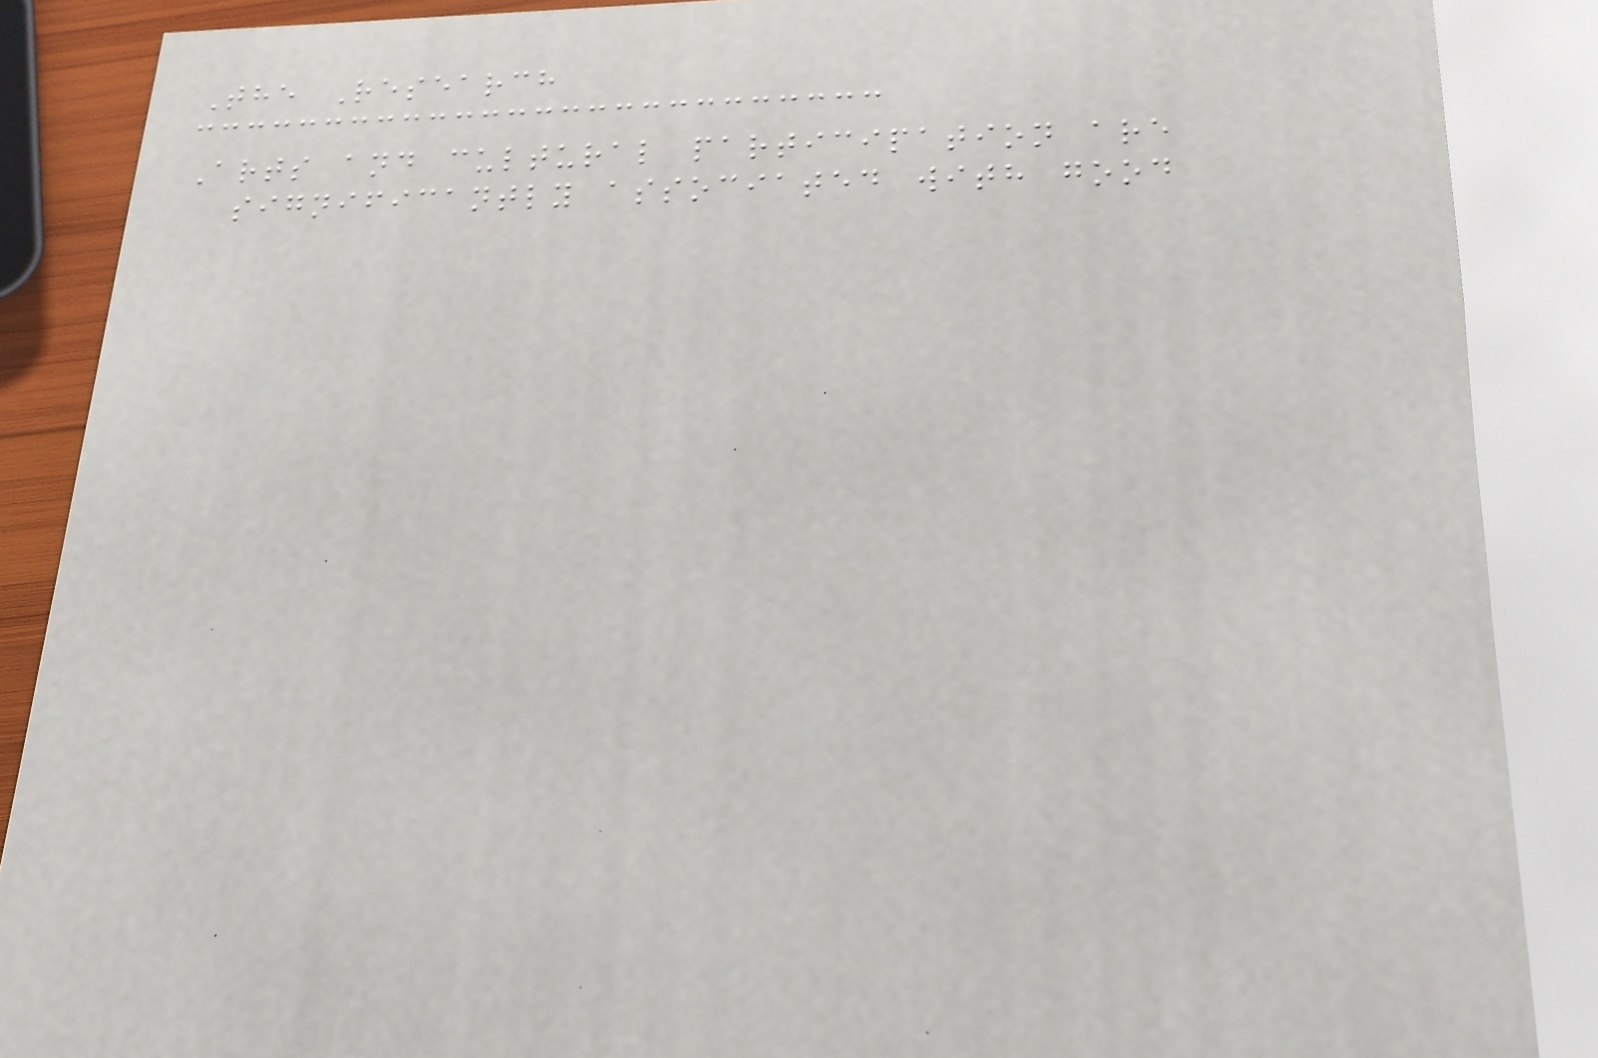The Research
Arts and cultural participation are
significantly associated with good
